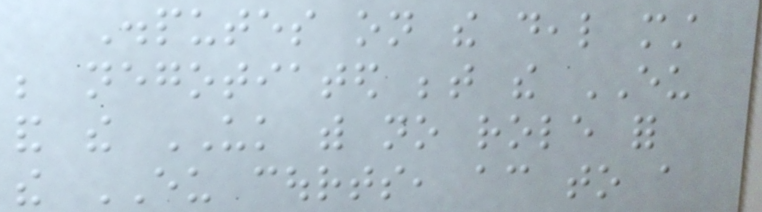Disputes on the deal must
be negotiated between the EU
and the UK with no role for
the EU courts, according to a
